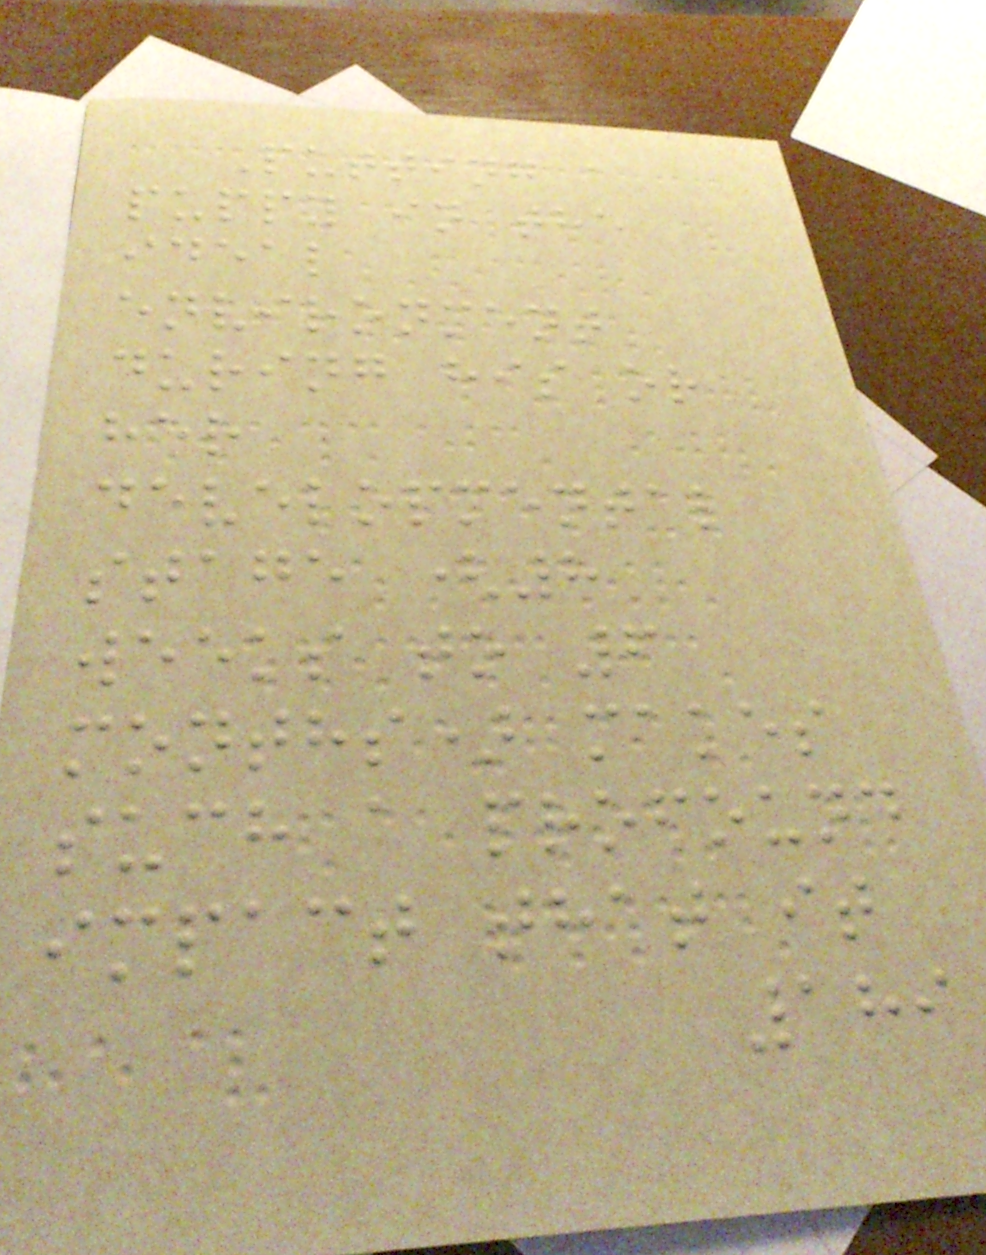Putting a
puppy in the
ideal
environment
during his or
her
developmental
stage (8
weeks to 6
months) makes
such a profound
impact that it
189
